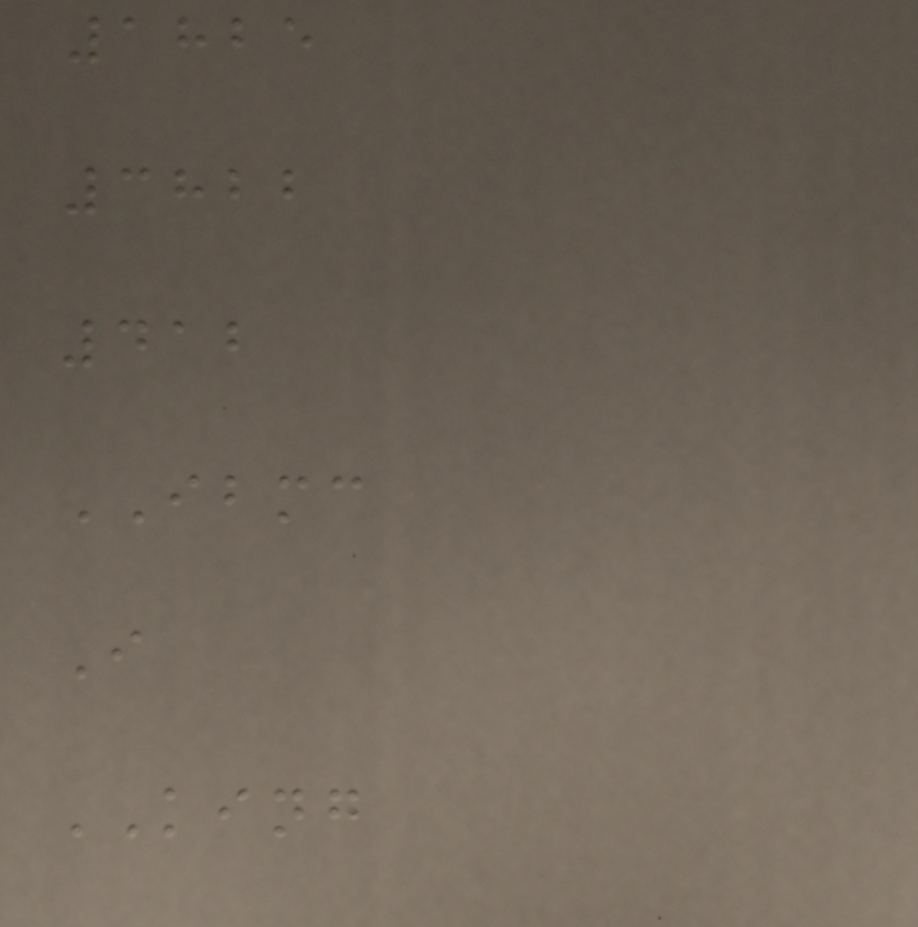1825
3822
412
IBMC
I
KING
